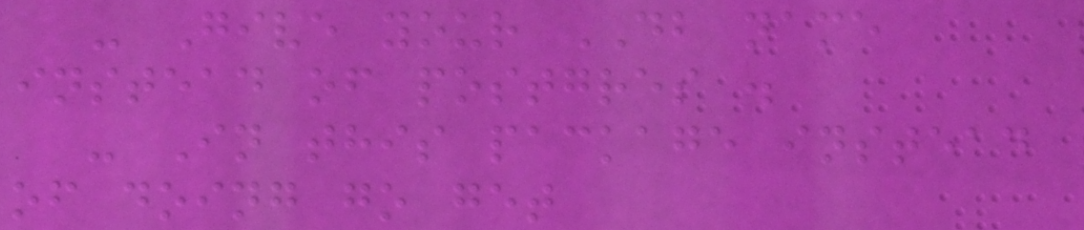- Give your DB name
instead of postgres .
- In this package instead
of doing go get
